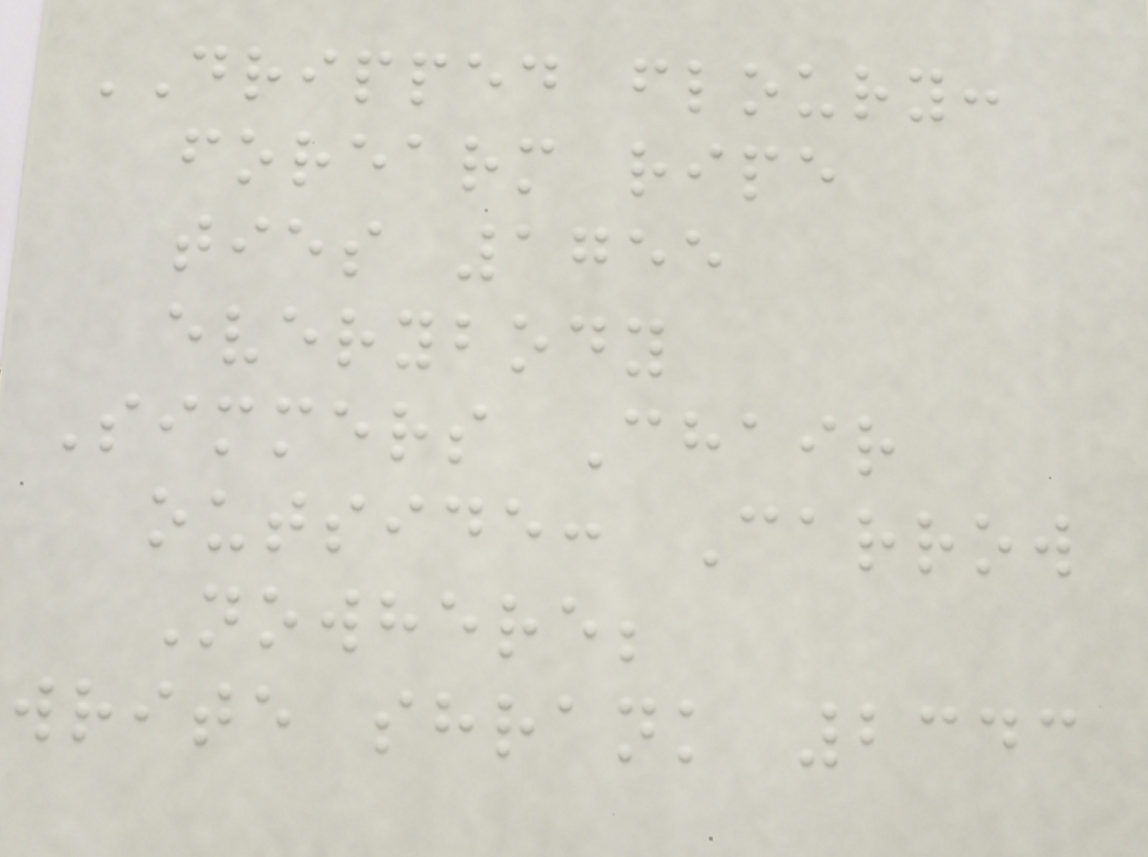DRIPPED floury:
forearm ripe
ties 1755
everybody
Simmers Chair
outside: Carrow
Nowhere;
write shrank 2343
